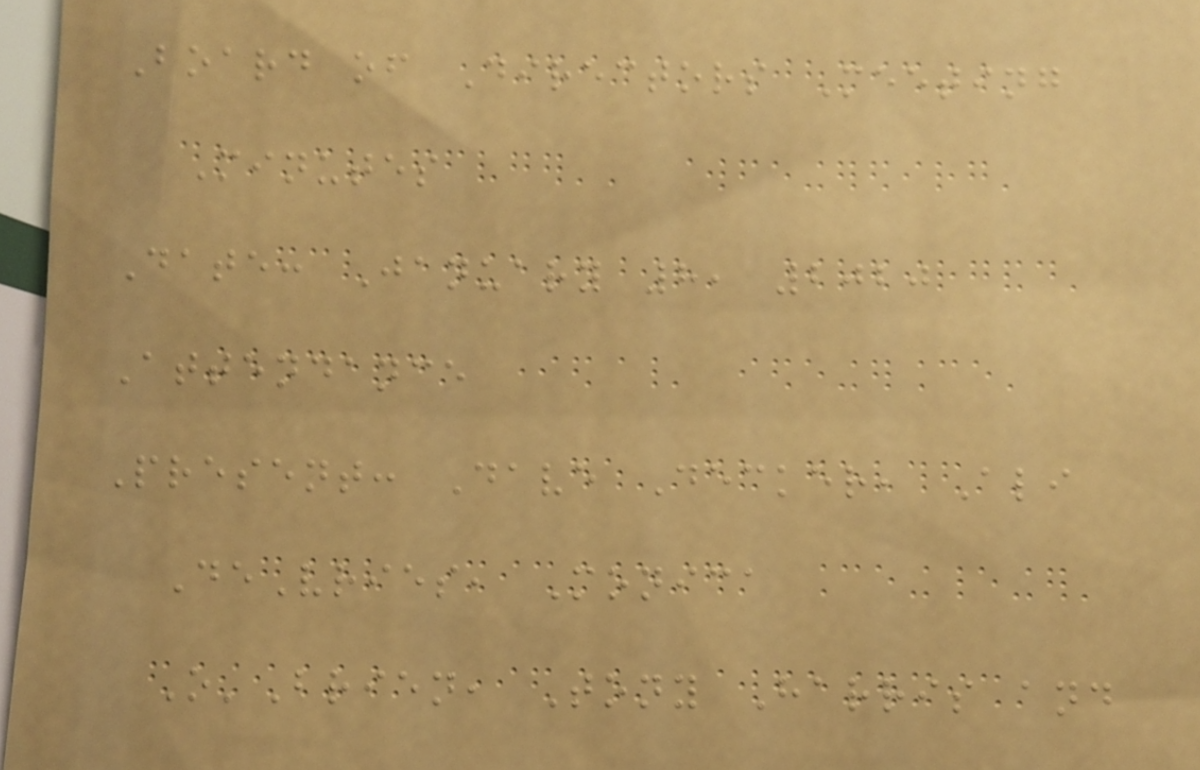Board of Directors Meeting
Minutes
Date: January 8, 2020
Attendance
Present: Dave Decker, Ali
DeVries, Monica
O'Brien, Tony Harris and
